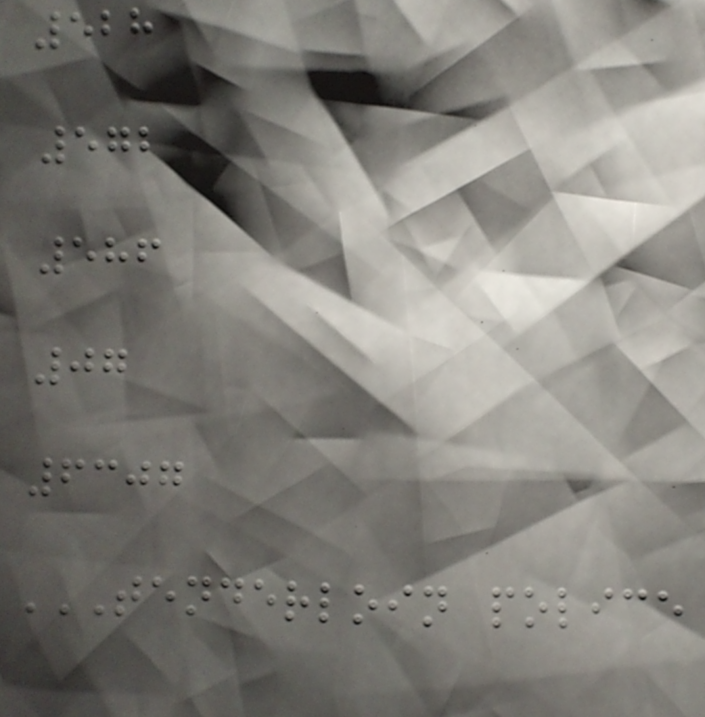528
572
586
07
6307
TENDERLOIN POLICE
